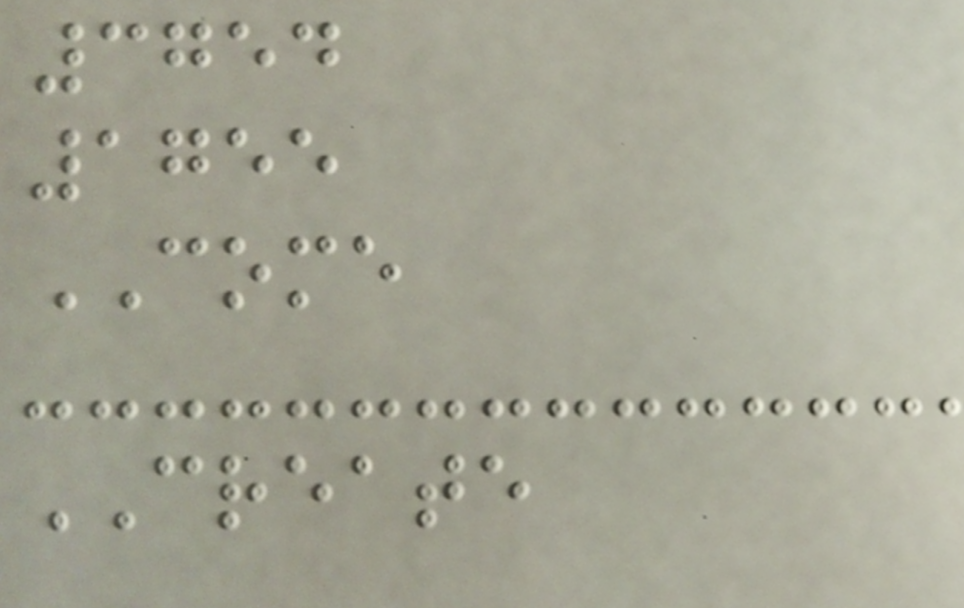3754
1755
COME
CREATE
